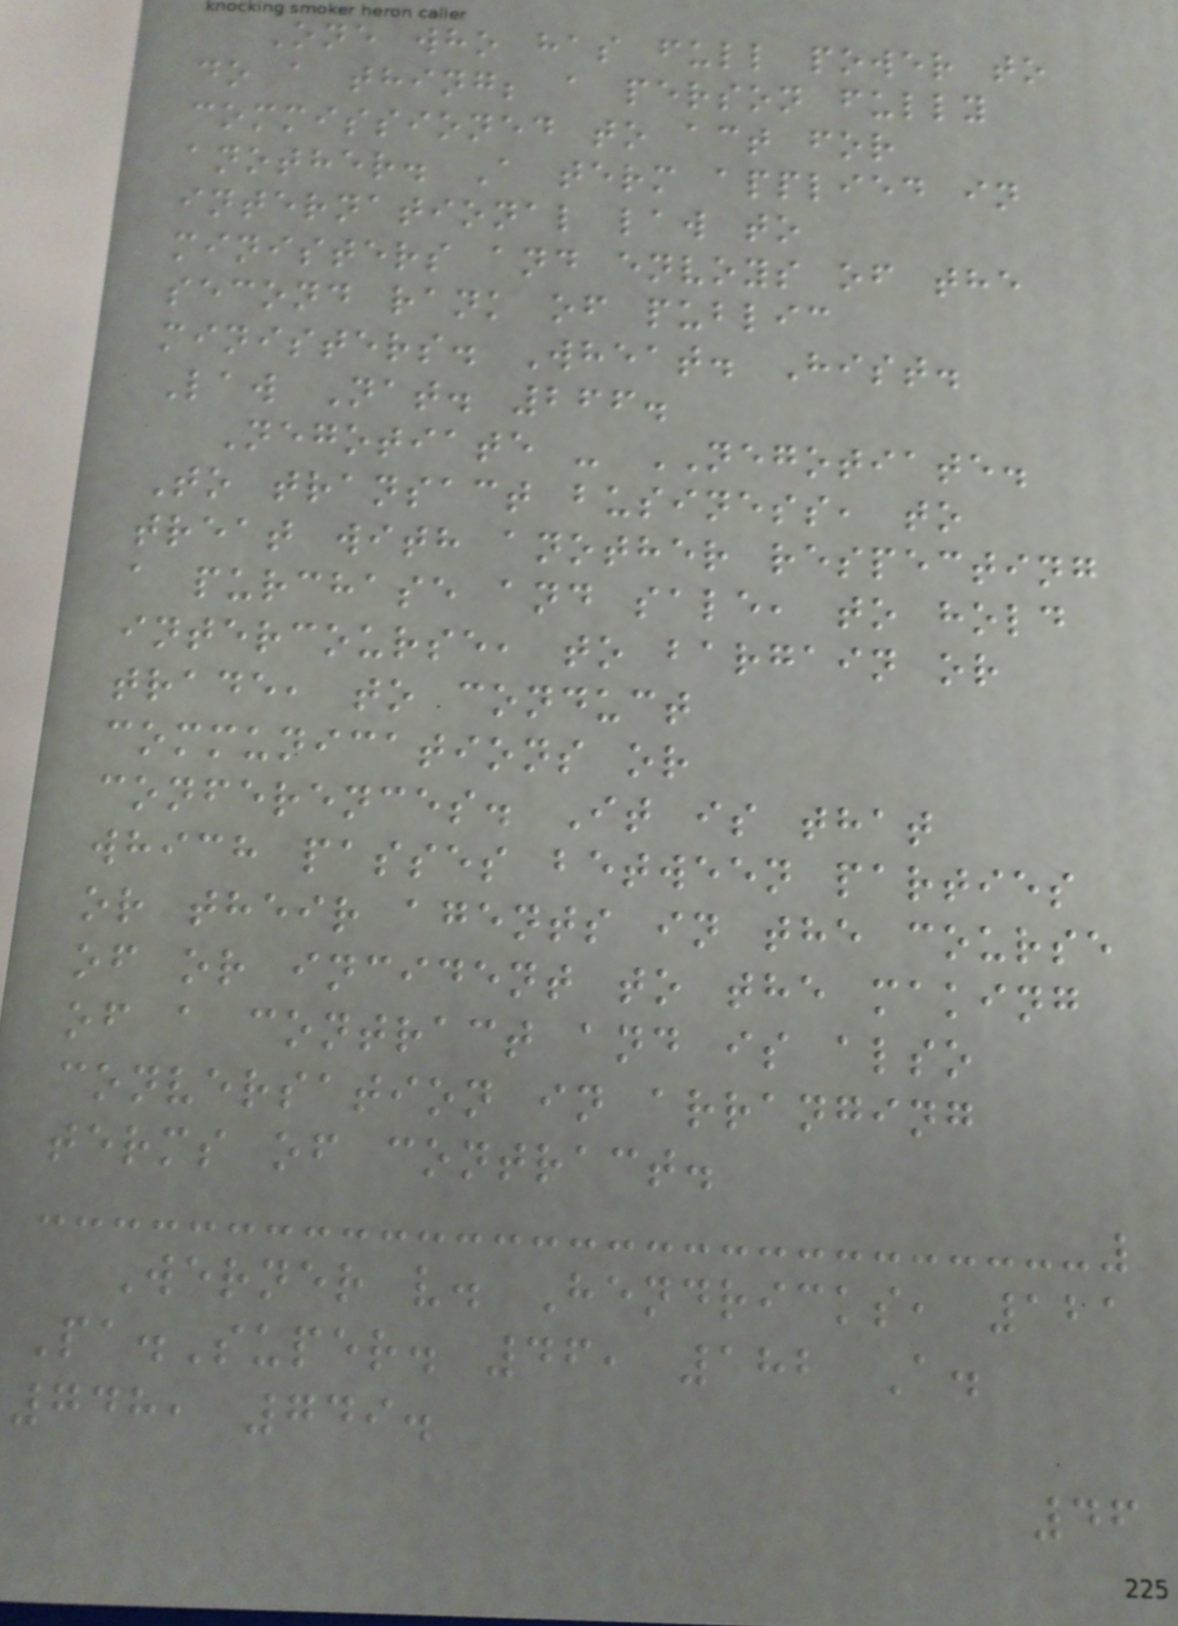One who has full power to
do a thing; a person fully
commissioned to act for
another. A term applied in
international law to
ministers and envoys of the
second rank of public
ministers. Wheat. Hist.
Law Nat. 266.
Negotiate - NEGOTIATE.
To transact business, to
treat with another respecting
a purchase and sale, to hold
intercourse, to bargain or
trade, to conduct
communications or
conferences. It is that
which passes between parties
or their agents in the course
of or incident to the making
of a contract and is also
conversation in arranging
terms of contract.
Werner v. Hendricks, 121
Pa.Super. 46, 182 A.
748, 749.
46
